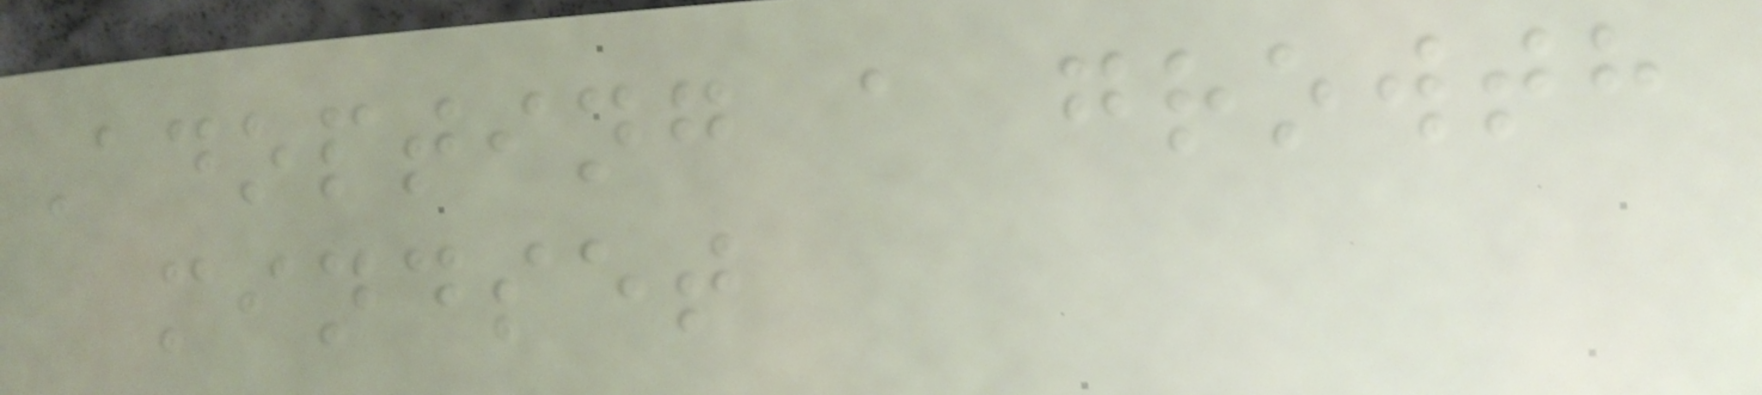Adopting a growth
mindset
